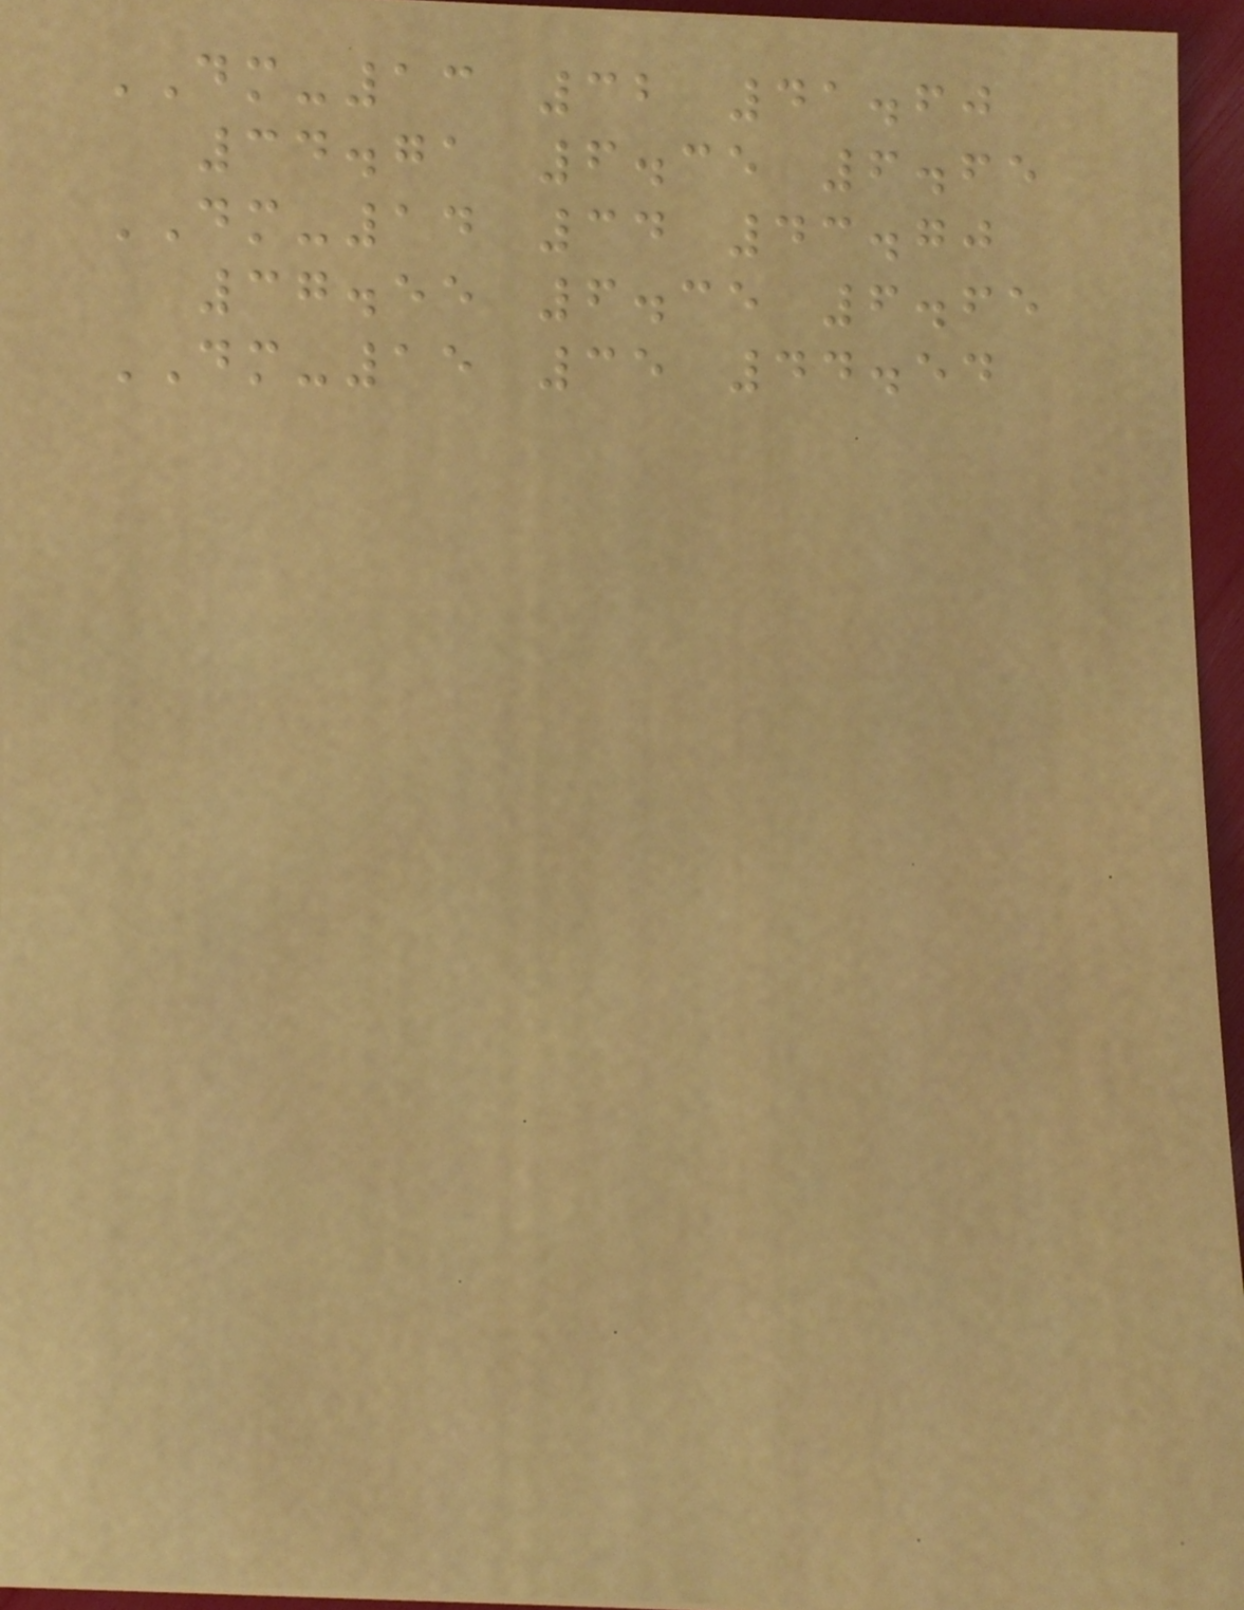DM-13 32 41.60
34.71 6.35 6.65
DM-14 34 43.70
37.55 6.35 6.65
DM-15 35 44.54
